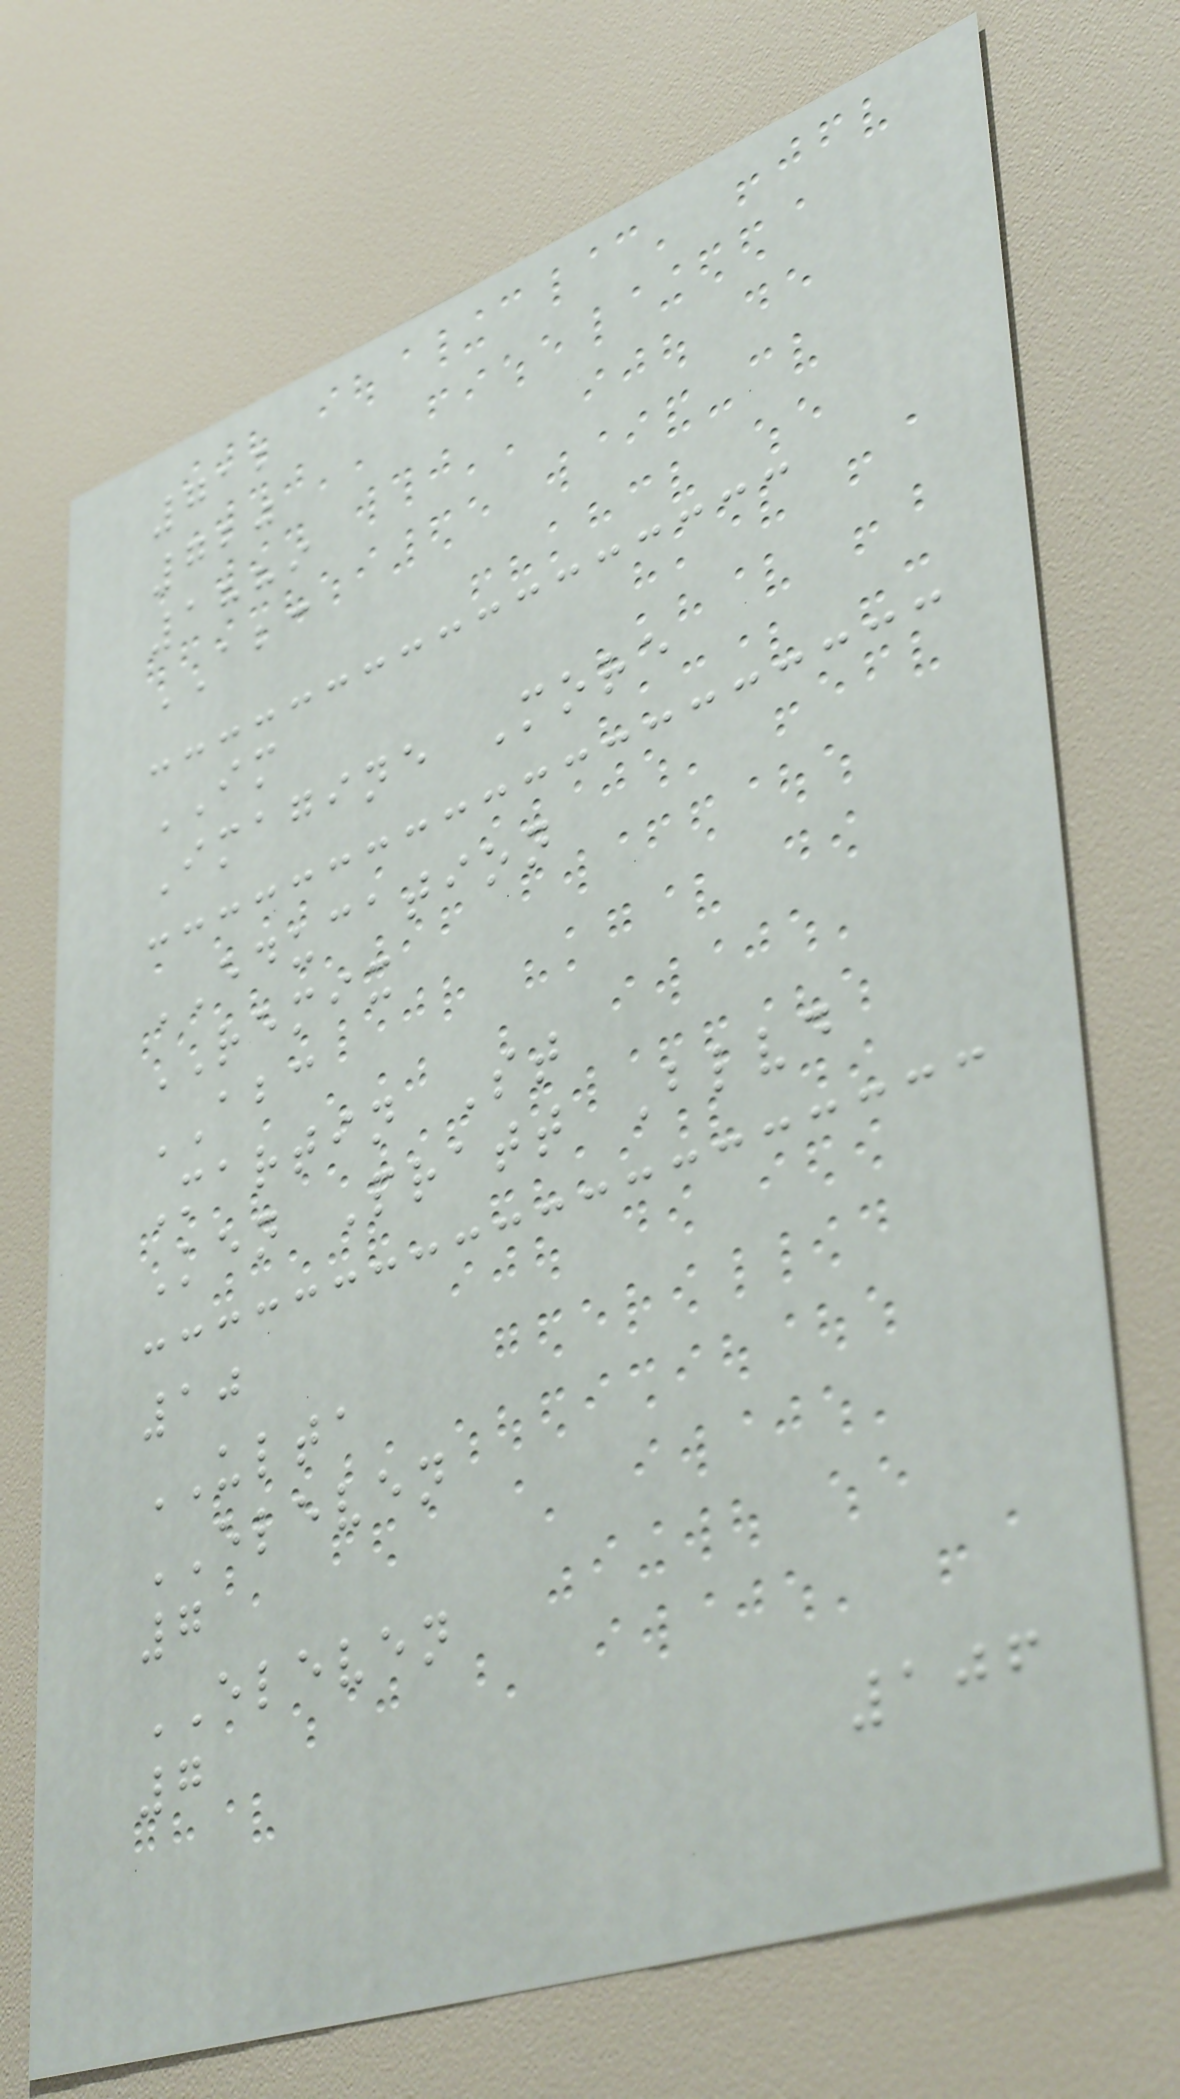712
720
1889
ABC
IM
Imagine More
EDUCATION
REMIX
ABC
Martin St
Ken Pratt Blvd
10
ULTA
ELEVEN
7
ELEVEN
7
106
